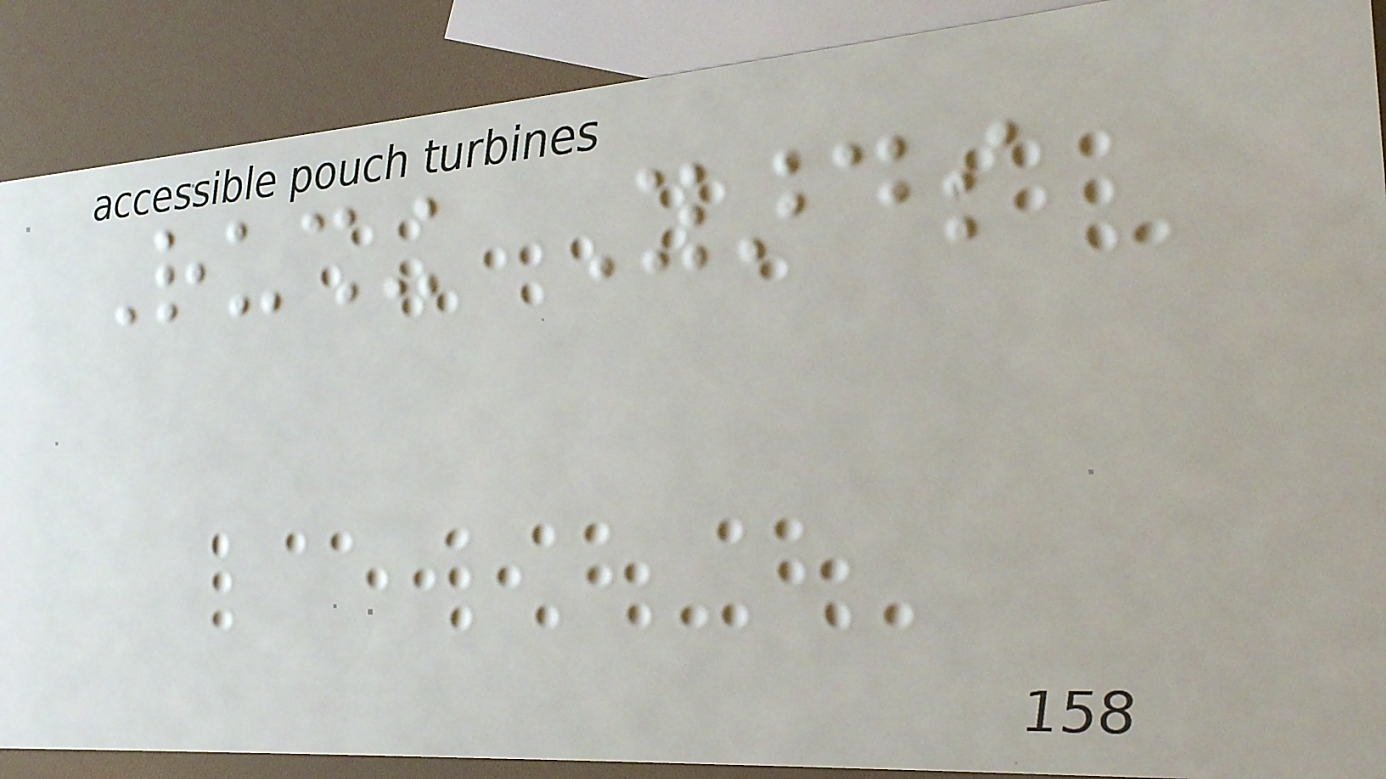Rushing Yards
